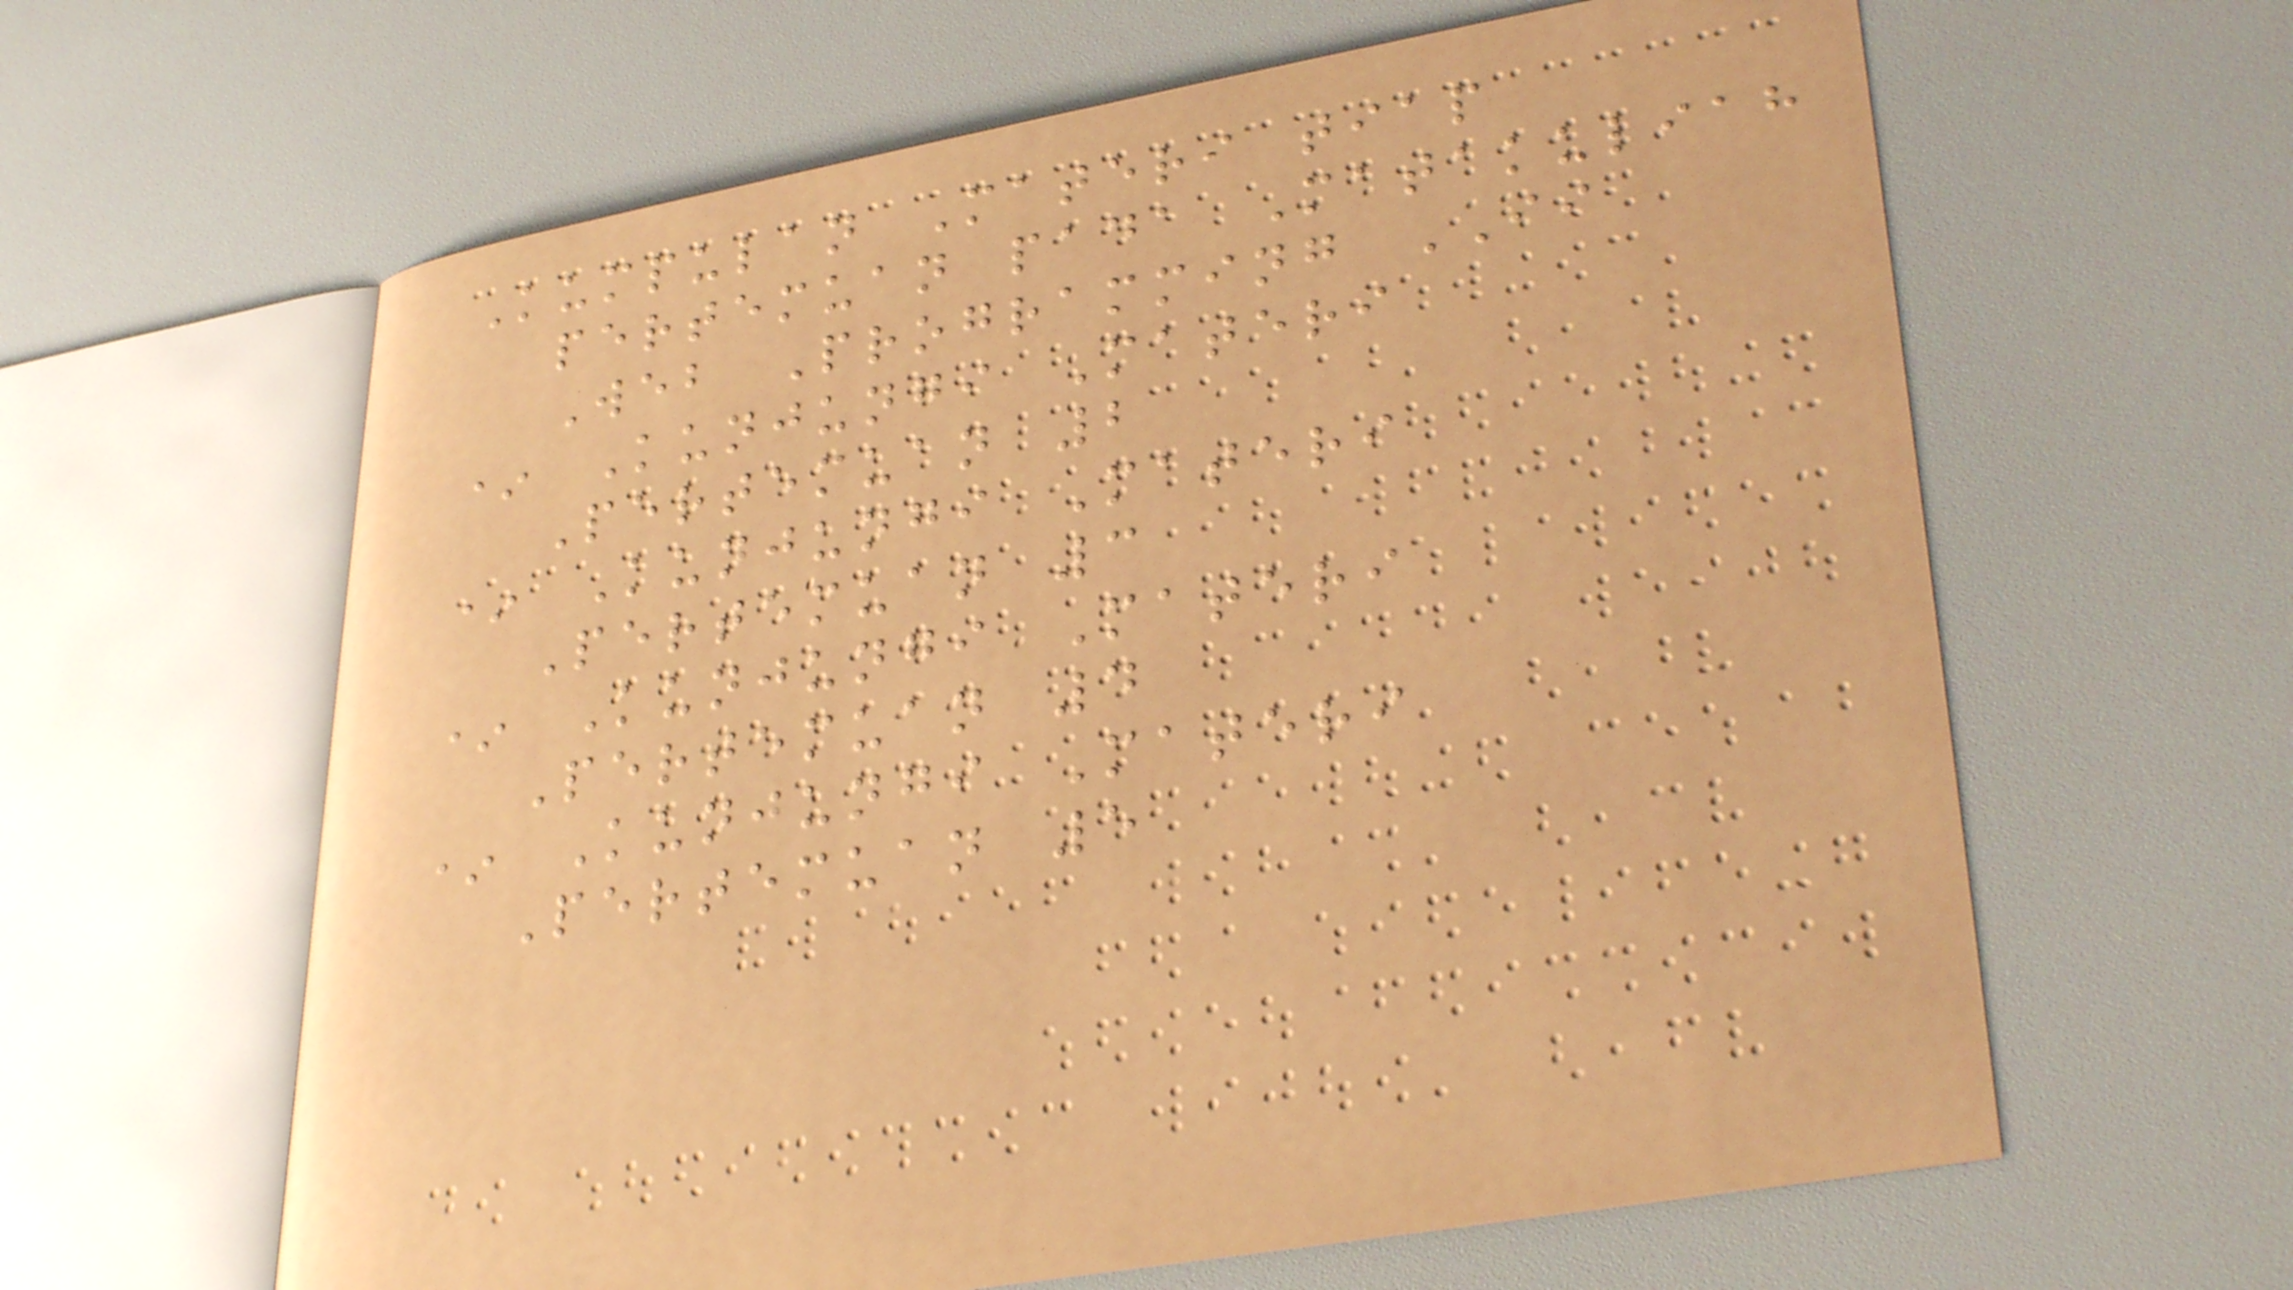Kumpulan Materi tiap
pertemuan pada Matakuliah
Web Programming II
* Kunjungi Materi
Pertemuan 2
* Kunjungi Materi
Pertemuan 3
* Kunjungi Materi
Pertemuan 4
* Kunjungi Materi
Pertemuan 5
